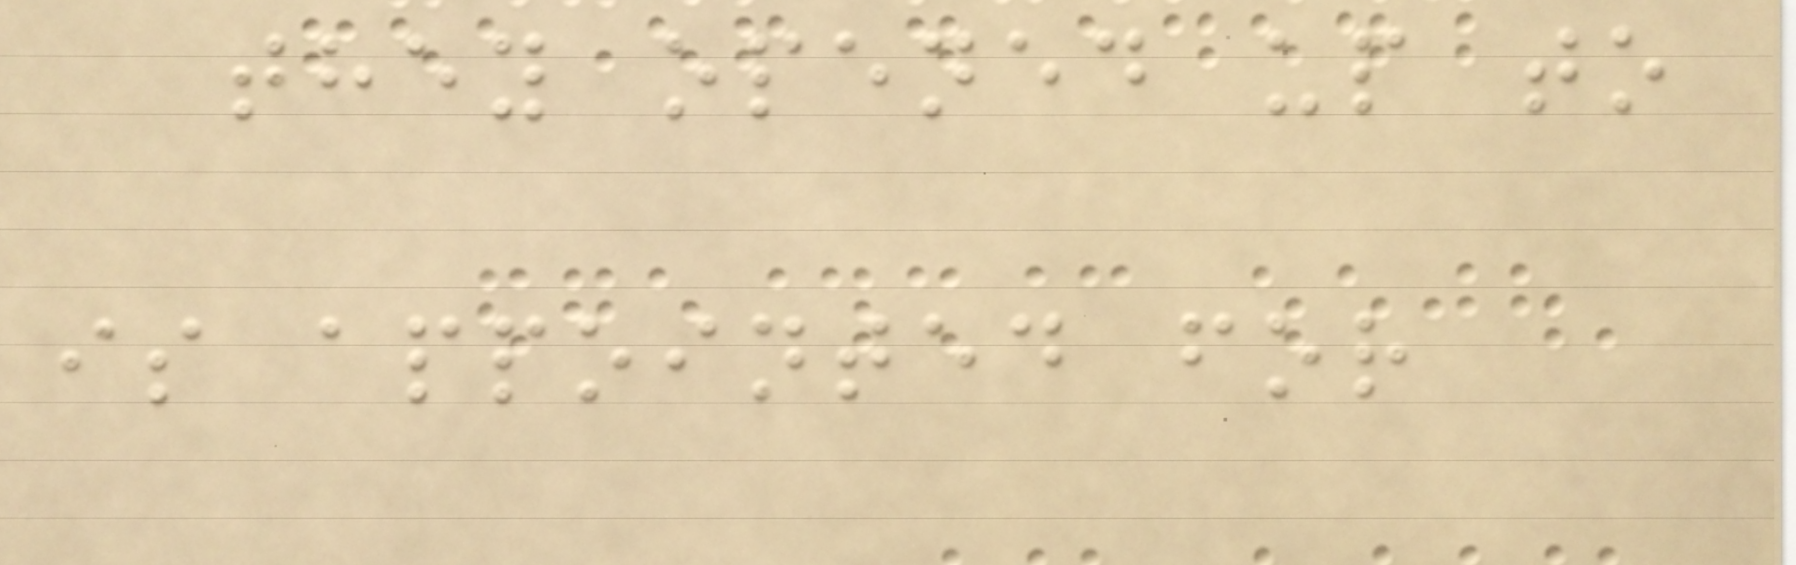they opened up to
is appointed for
